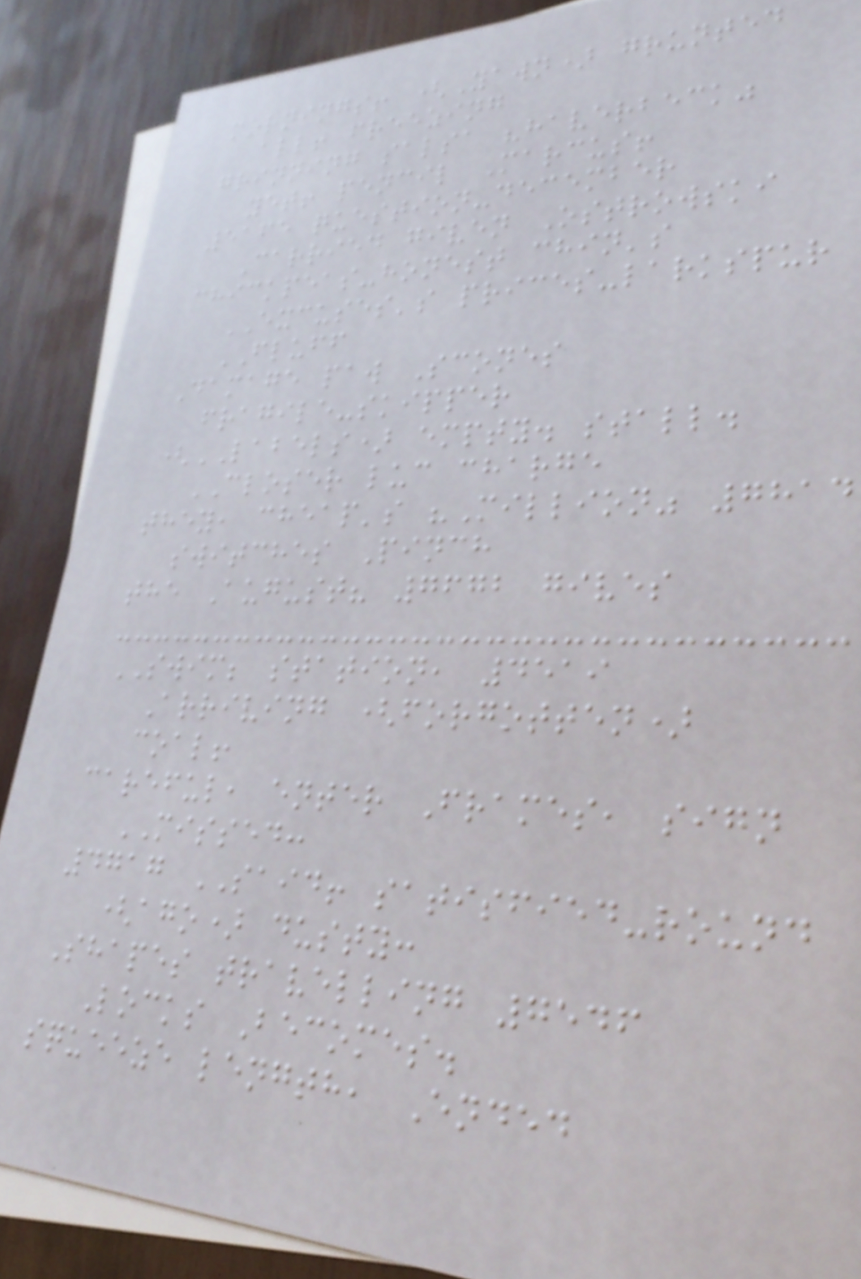mornings! (Yawn) grunted
all! freezing
grinning salsa "haverbeck"
yet! pencil Marcus!
5165 question-december
Carried given Ostrowski
chickpeas-honest chin's
EXCUSES's prices-larkspur
FLUFF
Damage paw Scones
fragile-skipper
(LABELS) empty. stall.
CLOSER luc charge
they, cheap's "Million" 7814
switches Pinch
the August? 7672 gives
SWIM; station, 4519
Arriving (forgotten)
coal!
careful, enter Frames, sign
MISSED:
4717 SAID! satisfied-round
(ago) dusty:
Shapes travelling 7546
Locks Becomes.
squeeze length, Ended
